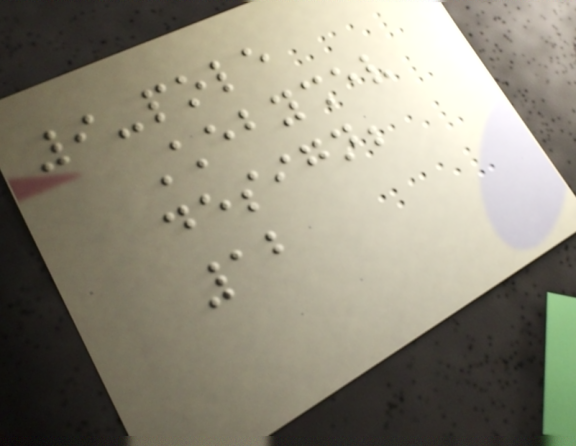9-pole
Chebyshev
design;
12
